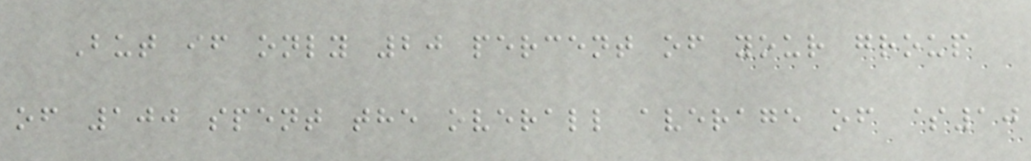But if only 20 percent of your group
of 100 spent the overall average of $10
